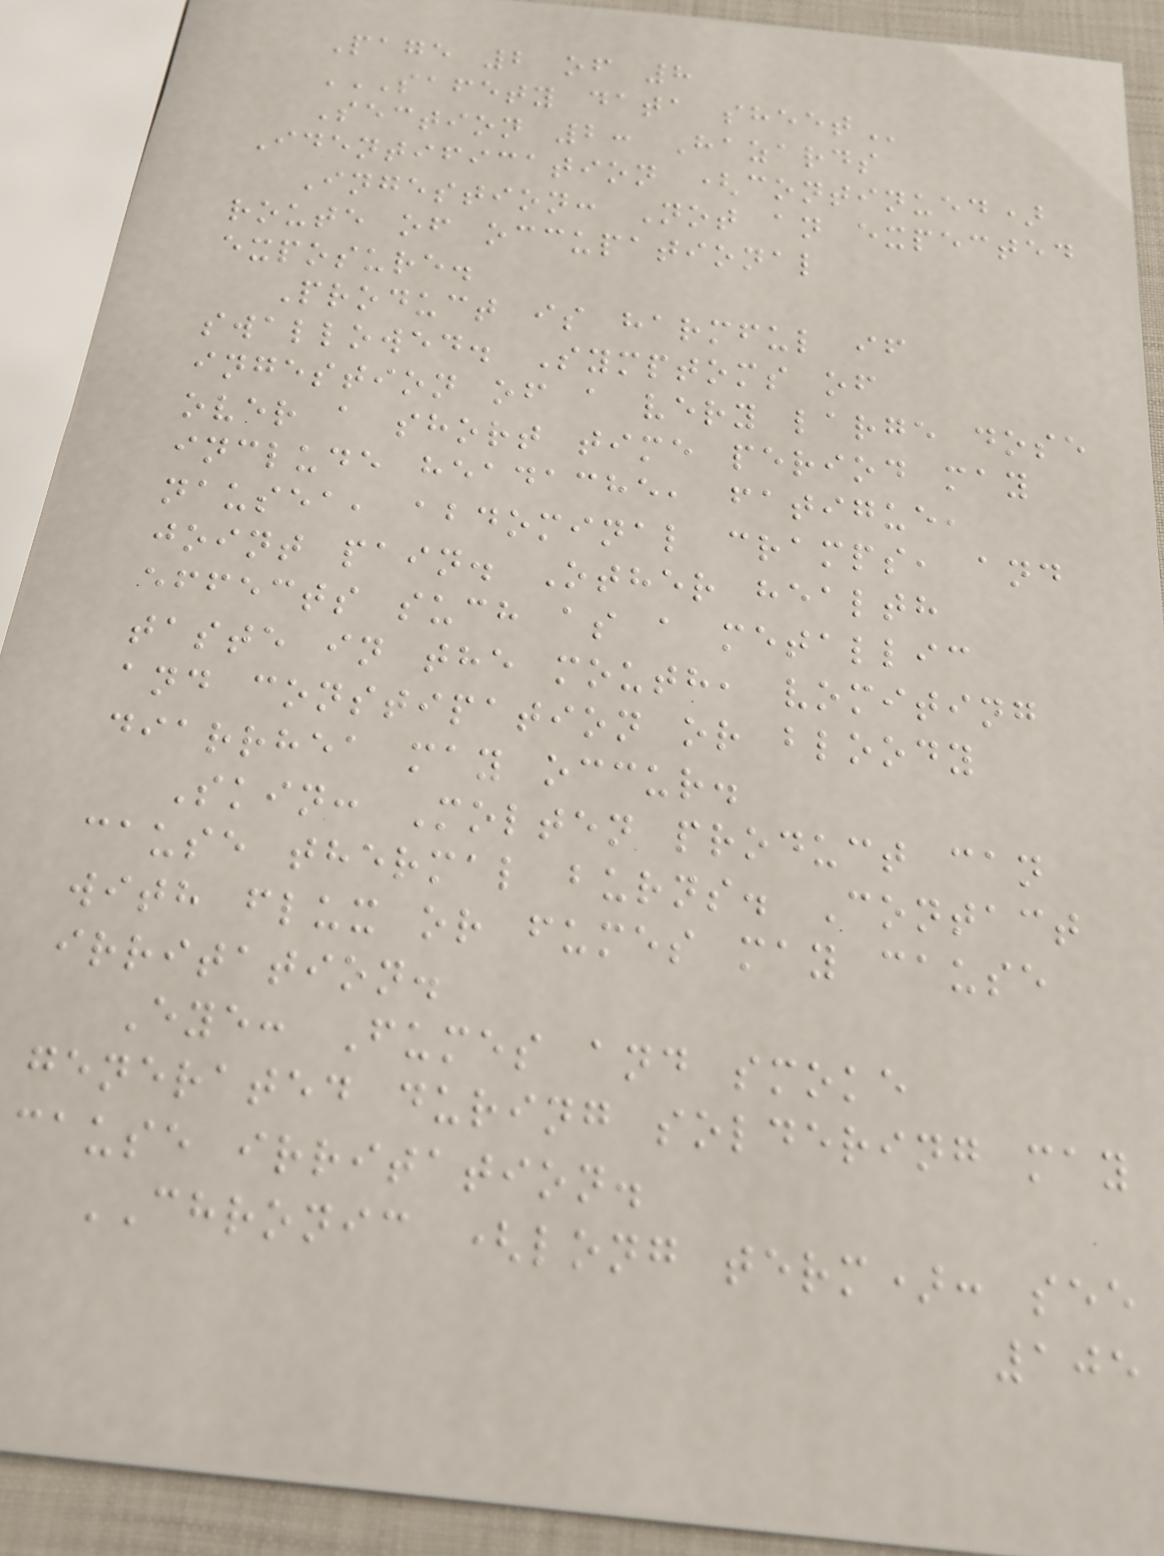Page 2 of 8
SAFETY DATA SHEET
Section 2: Hazards
Identification (continued)
Ingestion: Not an expected
route of occupational
exposure.
Product is harmful if
swallowed. Symptoms of
ingestion of a very large dose
over a short time period may
include headache, fatigue,
nausea, abdominal cramps, and
joint pain. Other health
effects such as a metallic
taste in the mouth, vomiting
and constipation or bloody
diarrhea may occur.
Skin: Molten product can
cause thermal burns. Contact
with flux or fumes may cause
irritation.
Eye: Fumes and smoke
generated during soldering may
cause irritation.
CHRONIC (long term): see
105
